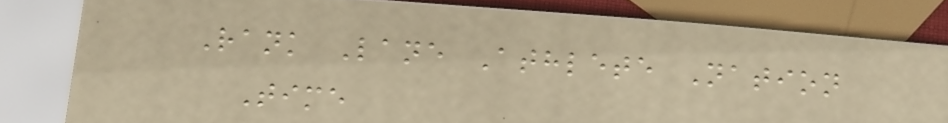Rank Lane Athlete Nation
Time
